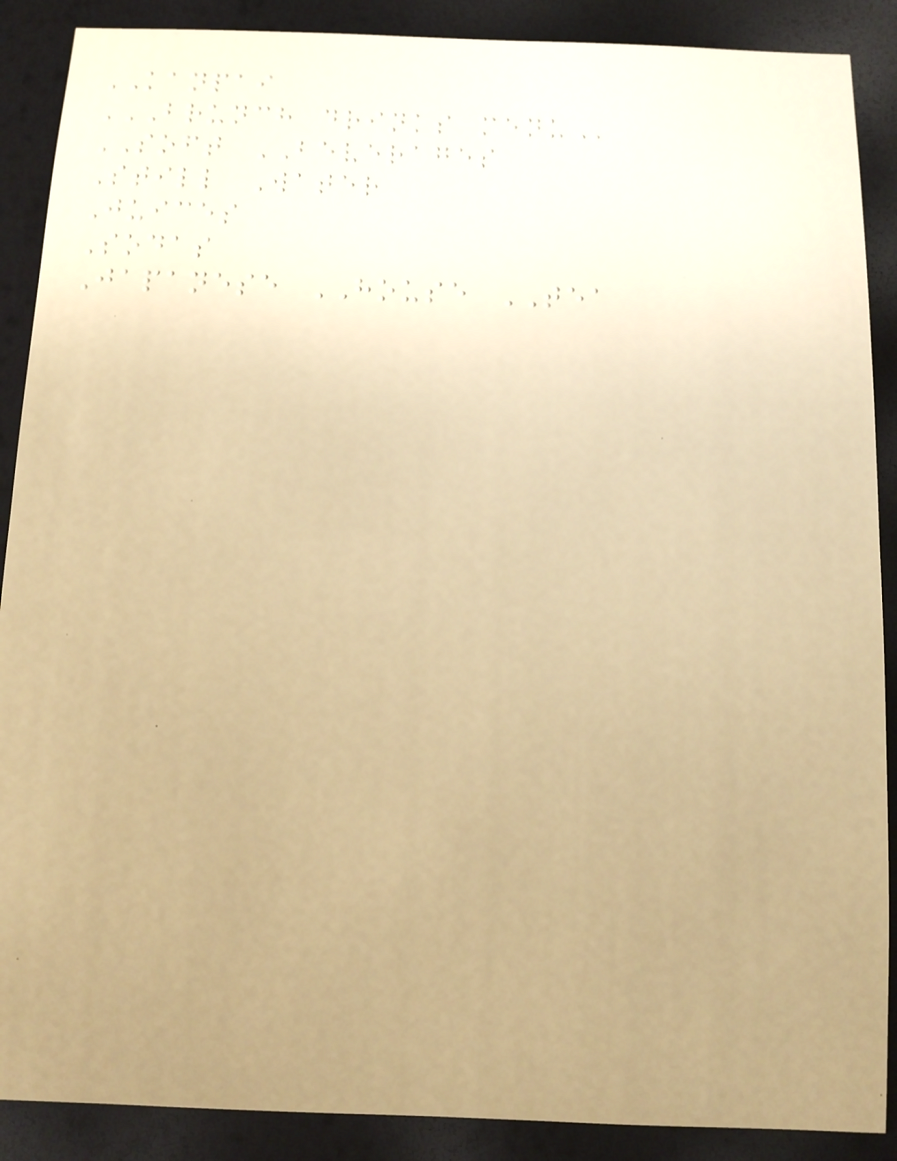KANPAI
BRUNCH DRINKS MENU
SOFT BEVERAGES
Still Water
Juices
Sodas
Japanese HOUSE TEA
